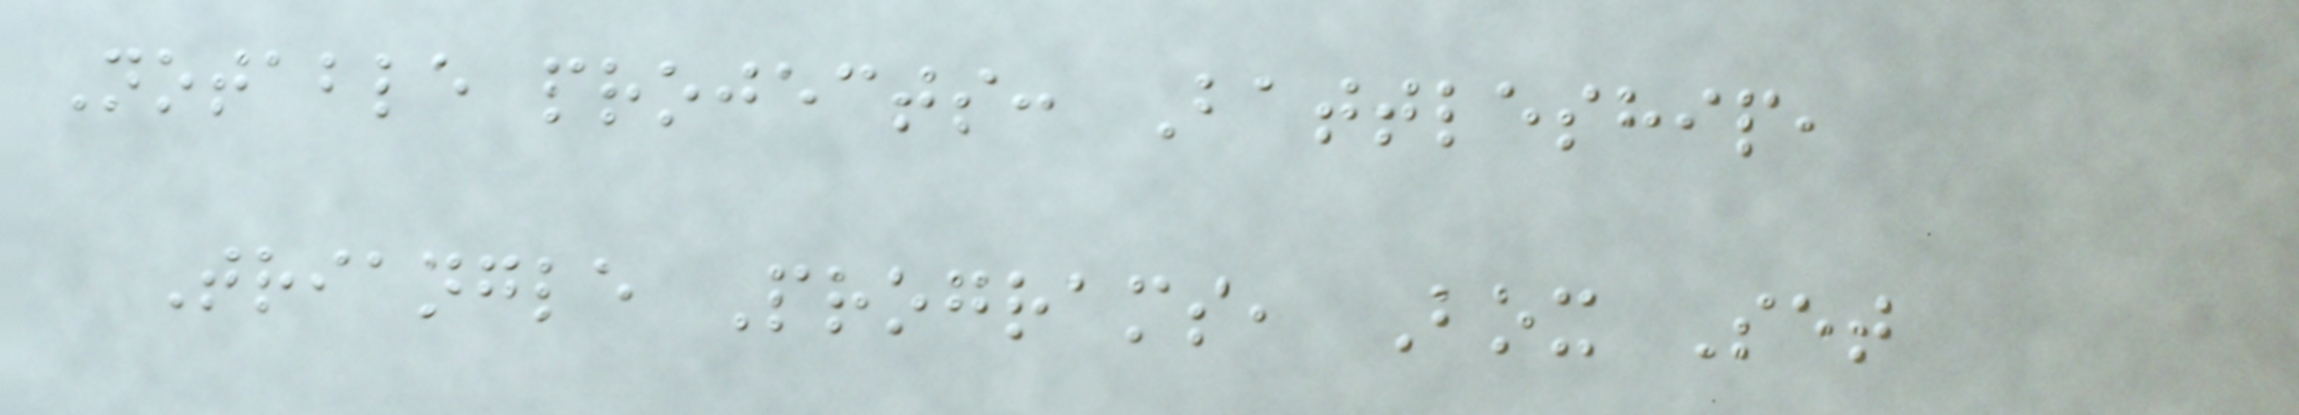Notable projects: Battleship,
Triangle Programs, Box Set
